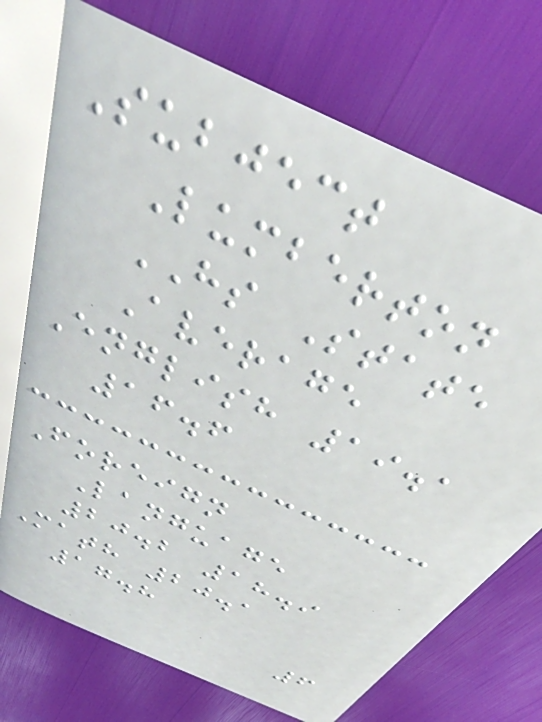Subject
Lumberton
HS State
Average
English 19.1
16.6
Foreign
Language
20.2 18.9
Math 20.1
17.8
6
